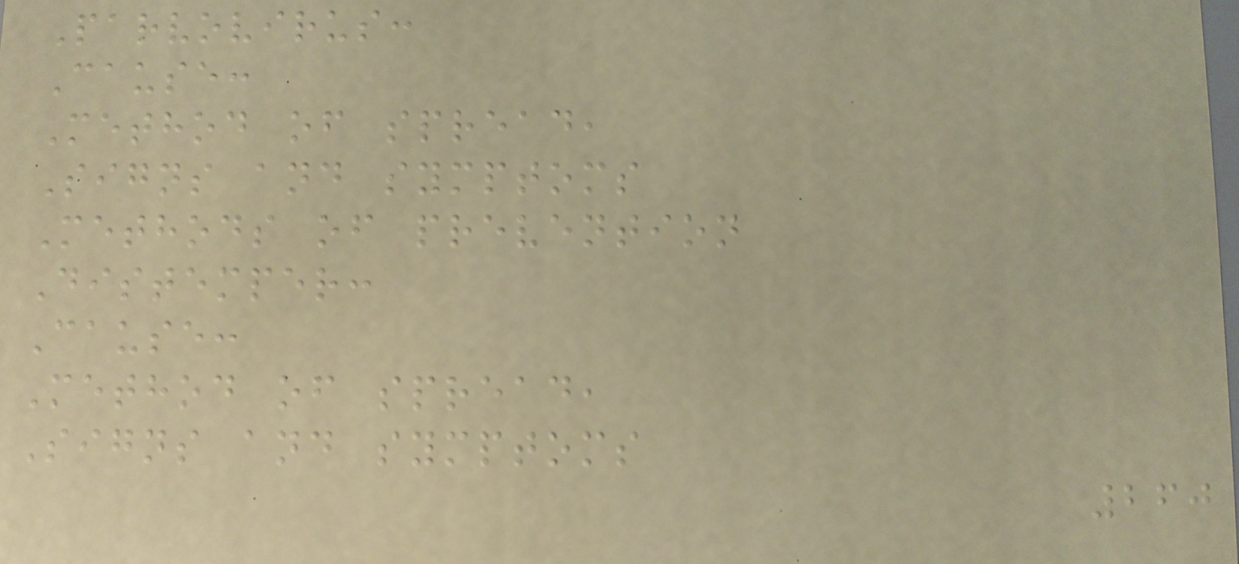Parvovirus:
Cause:
Method of spread,
Signs and symptoms
Methods of prevention
Distemper:
Cause:
Method of spread,
Signs and symptoms
260
